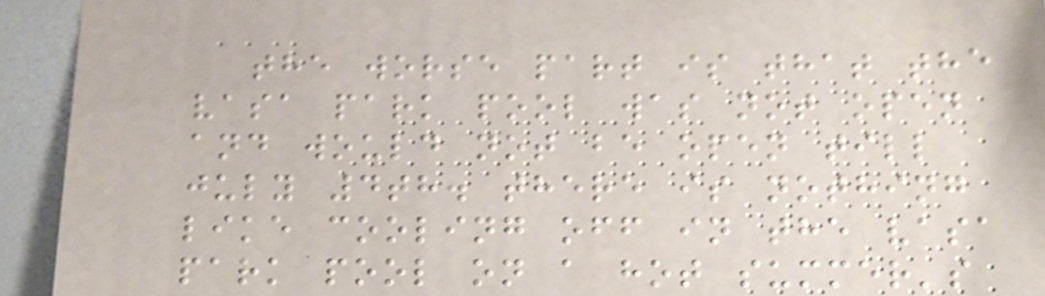the worse part is that the
vasa park pool was not open
and would not be open till
july 4th. there is nothing
like cooling off in the vasa
park pool on a hot summer's
